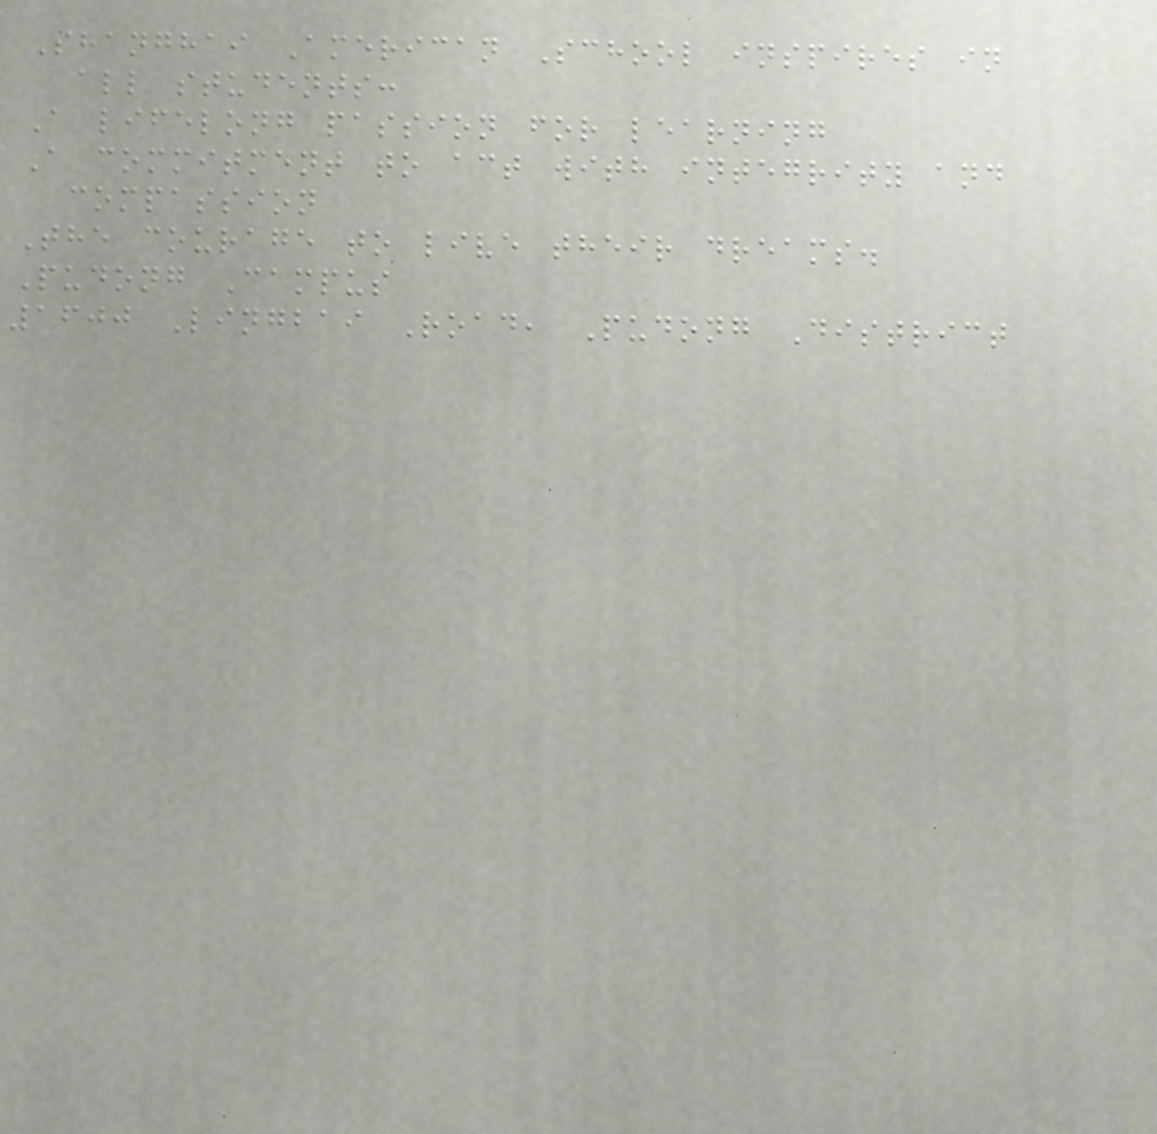Shanghai American School inspires in
all students:
A lifelong passion for learning
A commitment to act with integrity and
compassion
The courage to live their dreams.
Pudong Campus
1600 Lingbai Road, Pudong District
